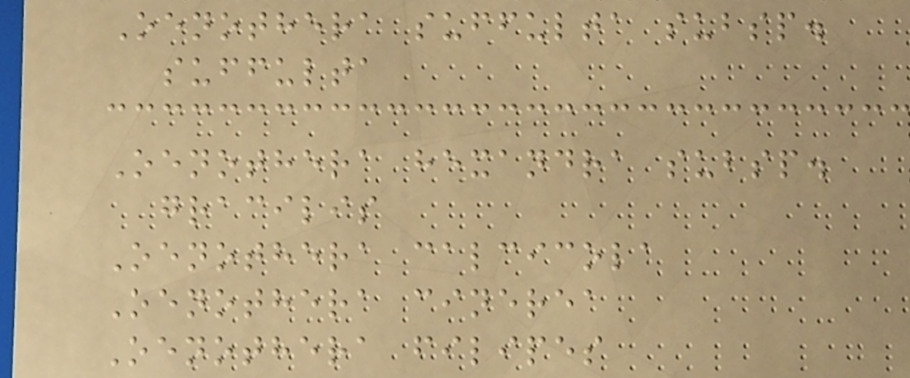Oenothera suffulta subsp.
suffulta
Oenothera hexandra subsp.
gracilis
Oenothera calcicola
Oenothera cinerea
Oenothera filipes
